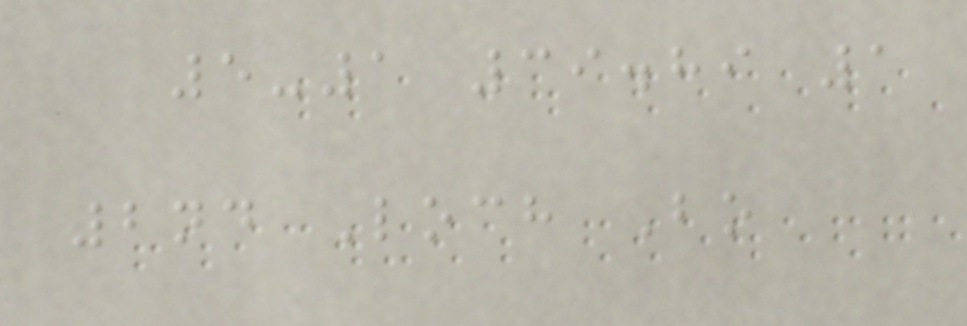5-1 39.89 1
2nd Loch Bo
